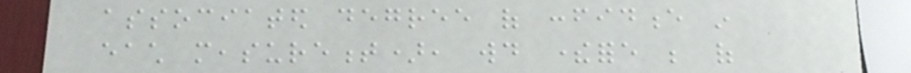associated degree of confidence in
each measurement), would therefore be of
